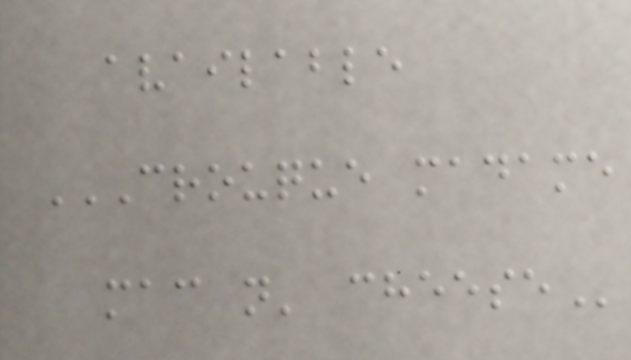available
CROUQUE MADAME
MAC N' CHEESE
